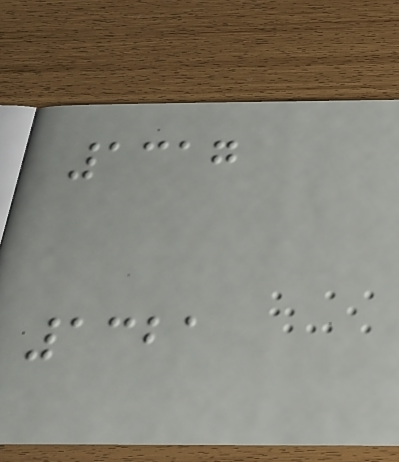1317
1321
